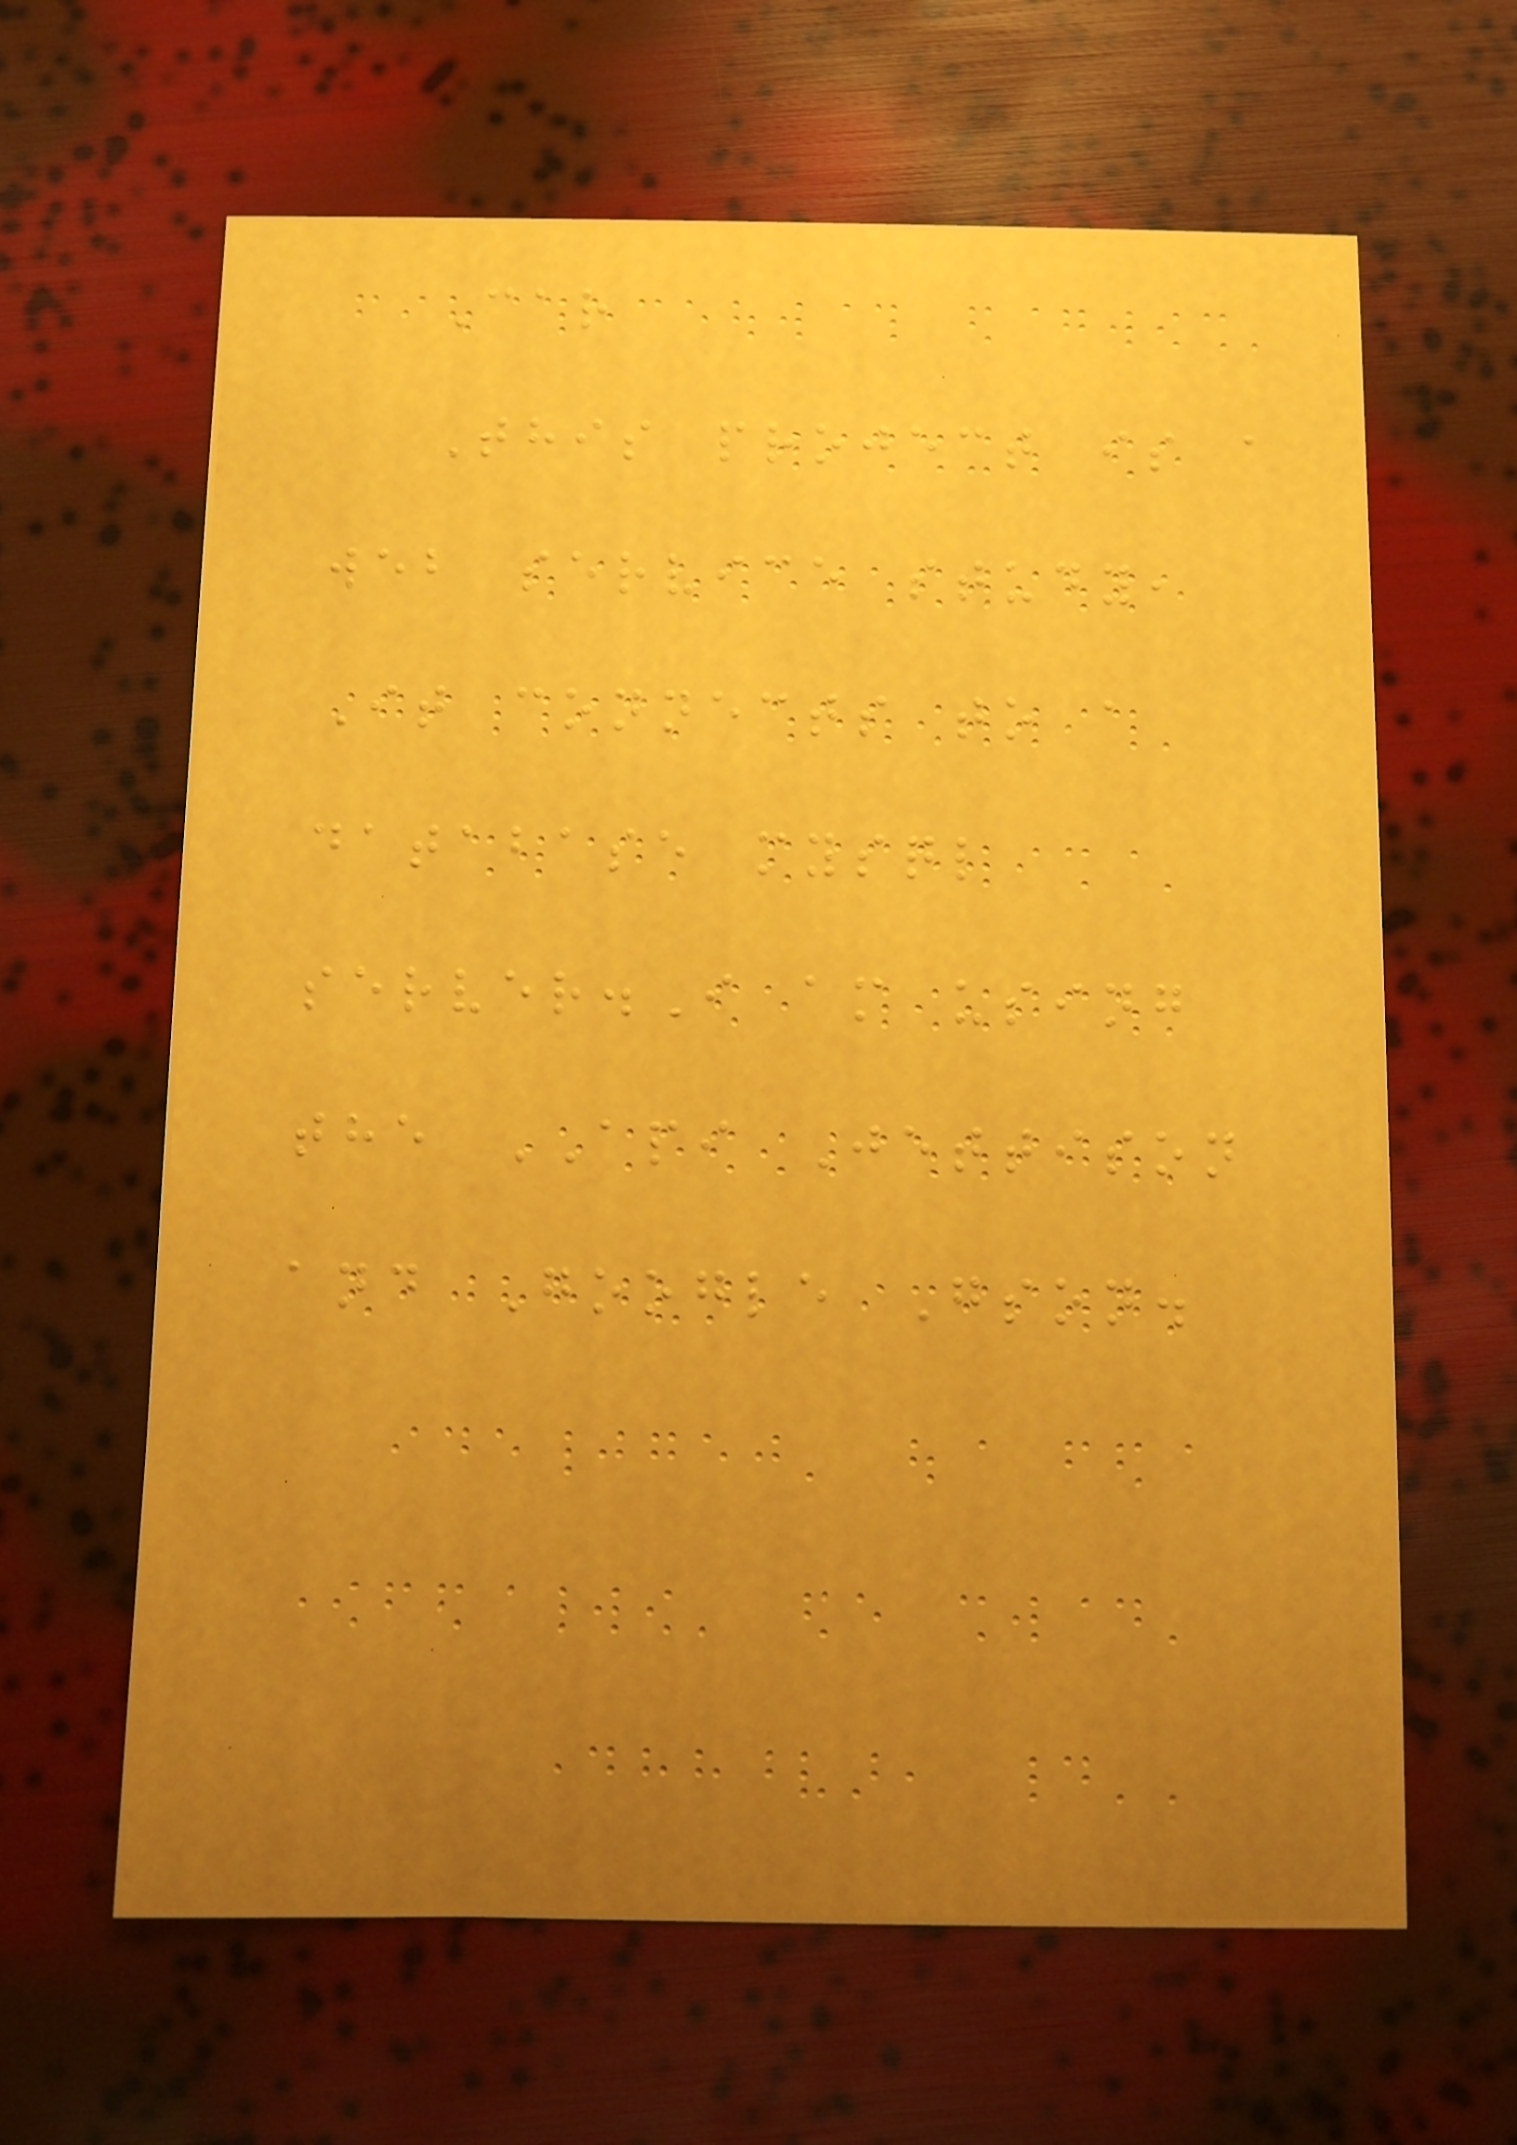Car
This project is a
web service study,
It connects to a
database mysql
server.I am using
the API Jettison
and Google Gson.
